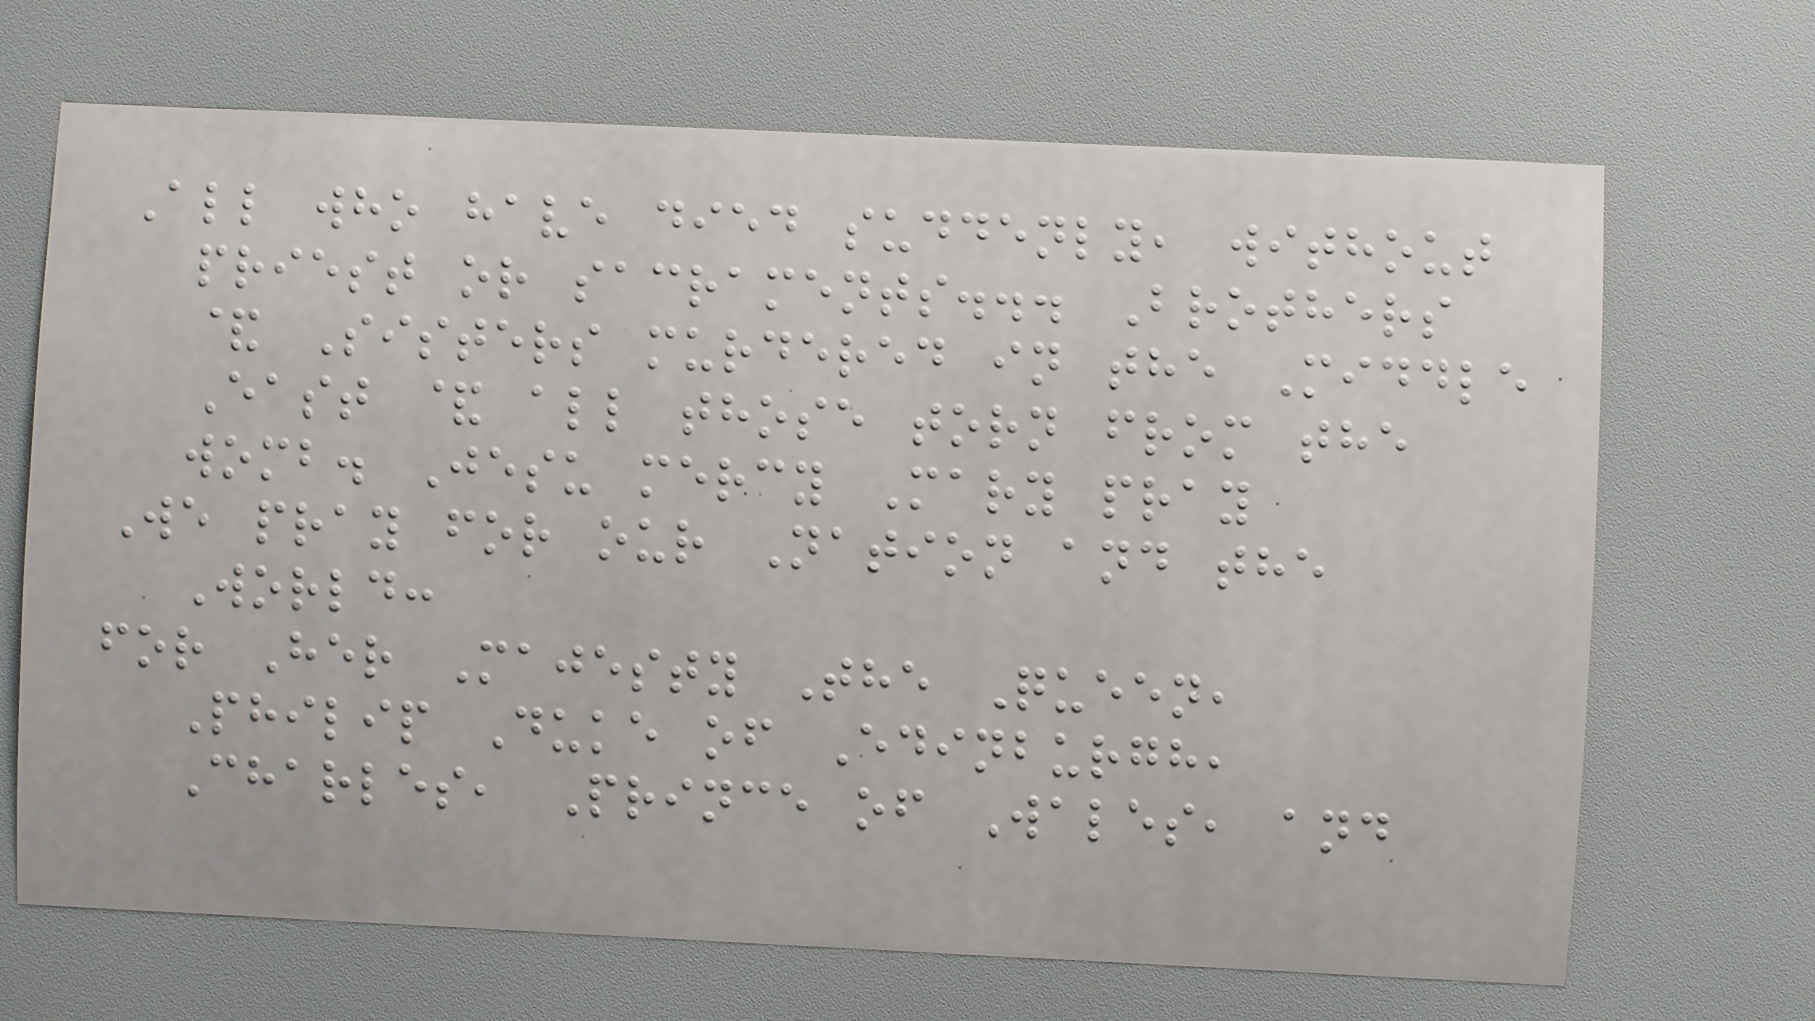All who have died suddenly, without
priest or sacraments... Brothers
& Sisters murdered in the Middle
East & all those torn from the
womb. Jesu mercy Mary pray
We pray for our Nation and the
World:
for Her Majesty The Queen,
Philip Duke of Edinburgh,
Charles, Prince of Wales, and
